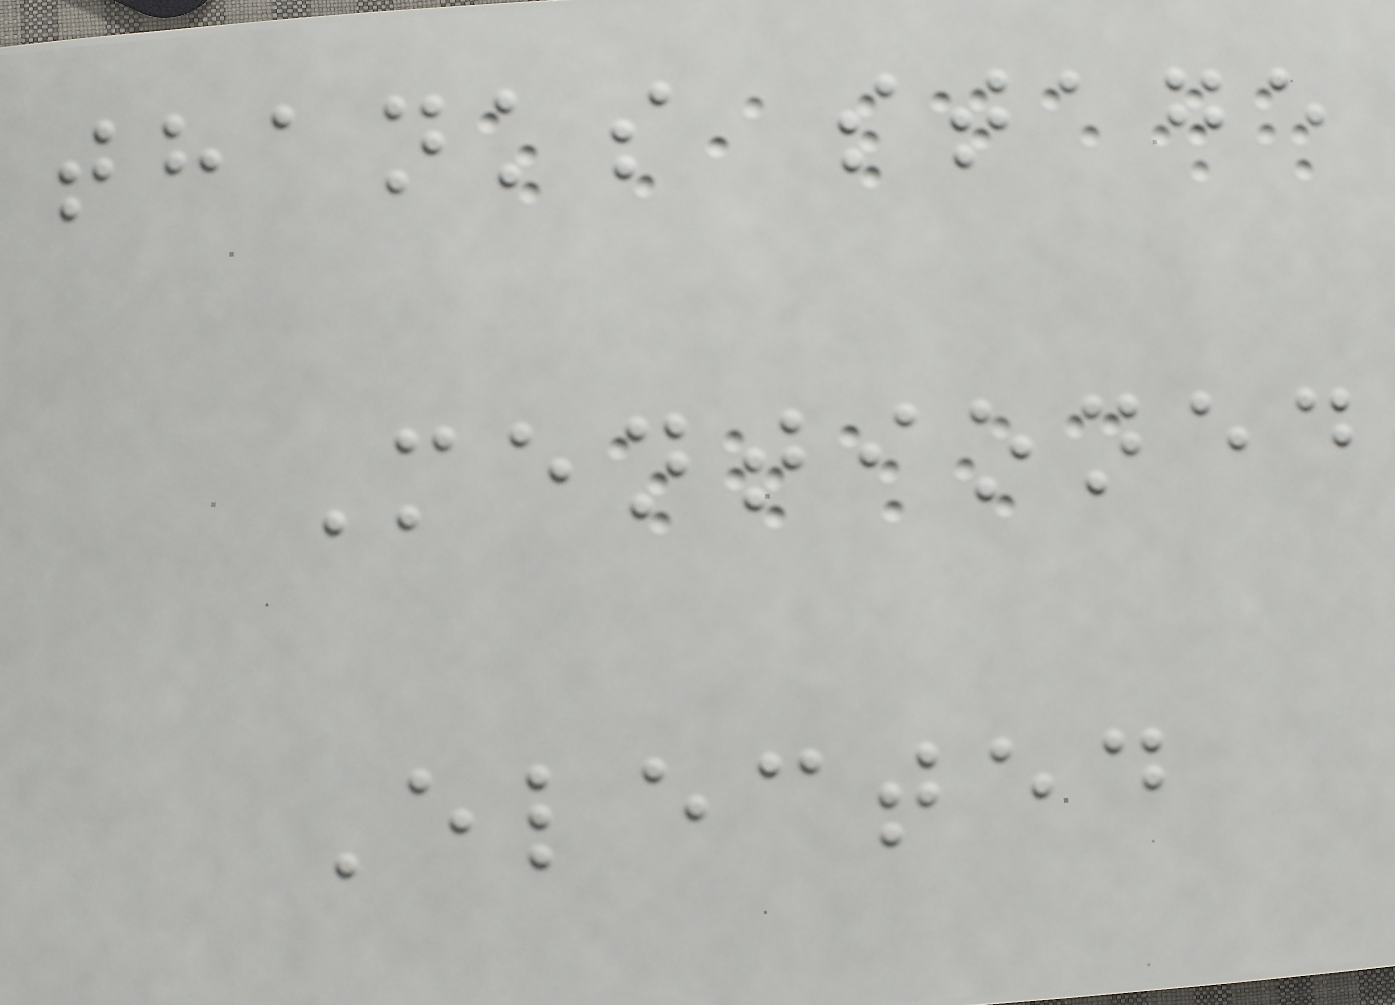thanks stage
Mentioned
Elected
